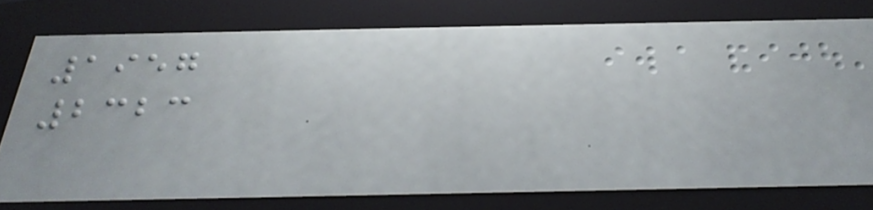1957
2323
